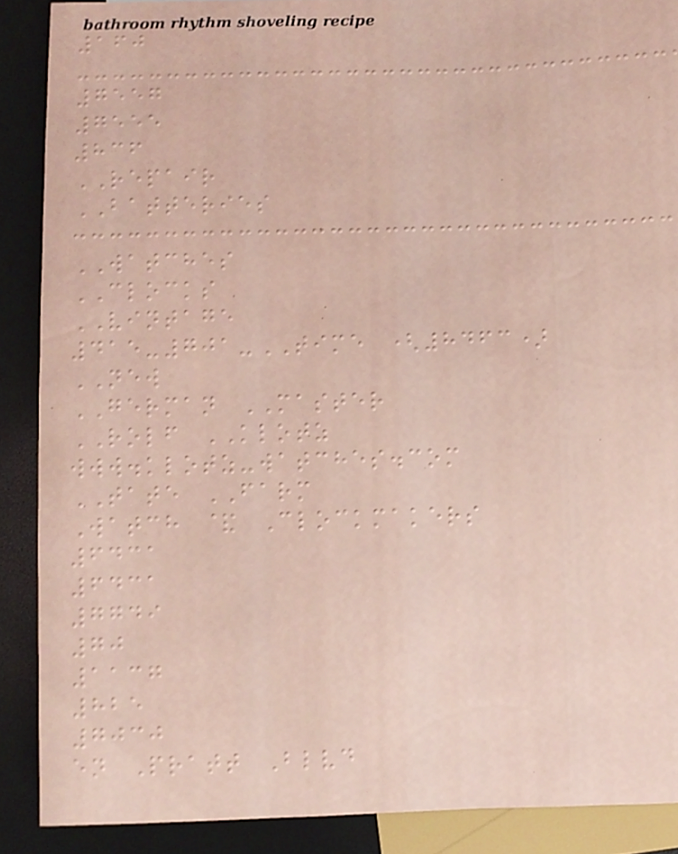160
7557
7555
836
REPAIR
BATTERIES
WATCHES
CLOCKS
VINTAGE
415-701-TIME (8463)
NEW
GERMAN MASTER
ROLF KLOTZ
www.klotz-watches.com
TATE FARM
Watch & Clockmakers
6431
6431
7749
70
1137
825
7030
en Pratt Blvd
